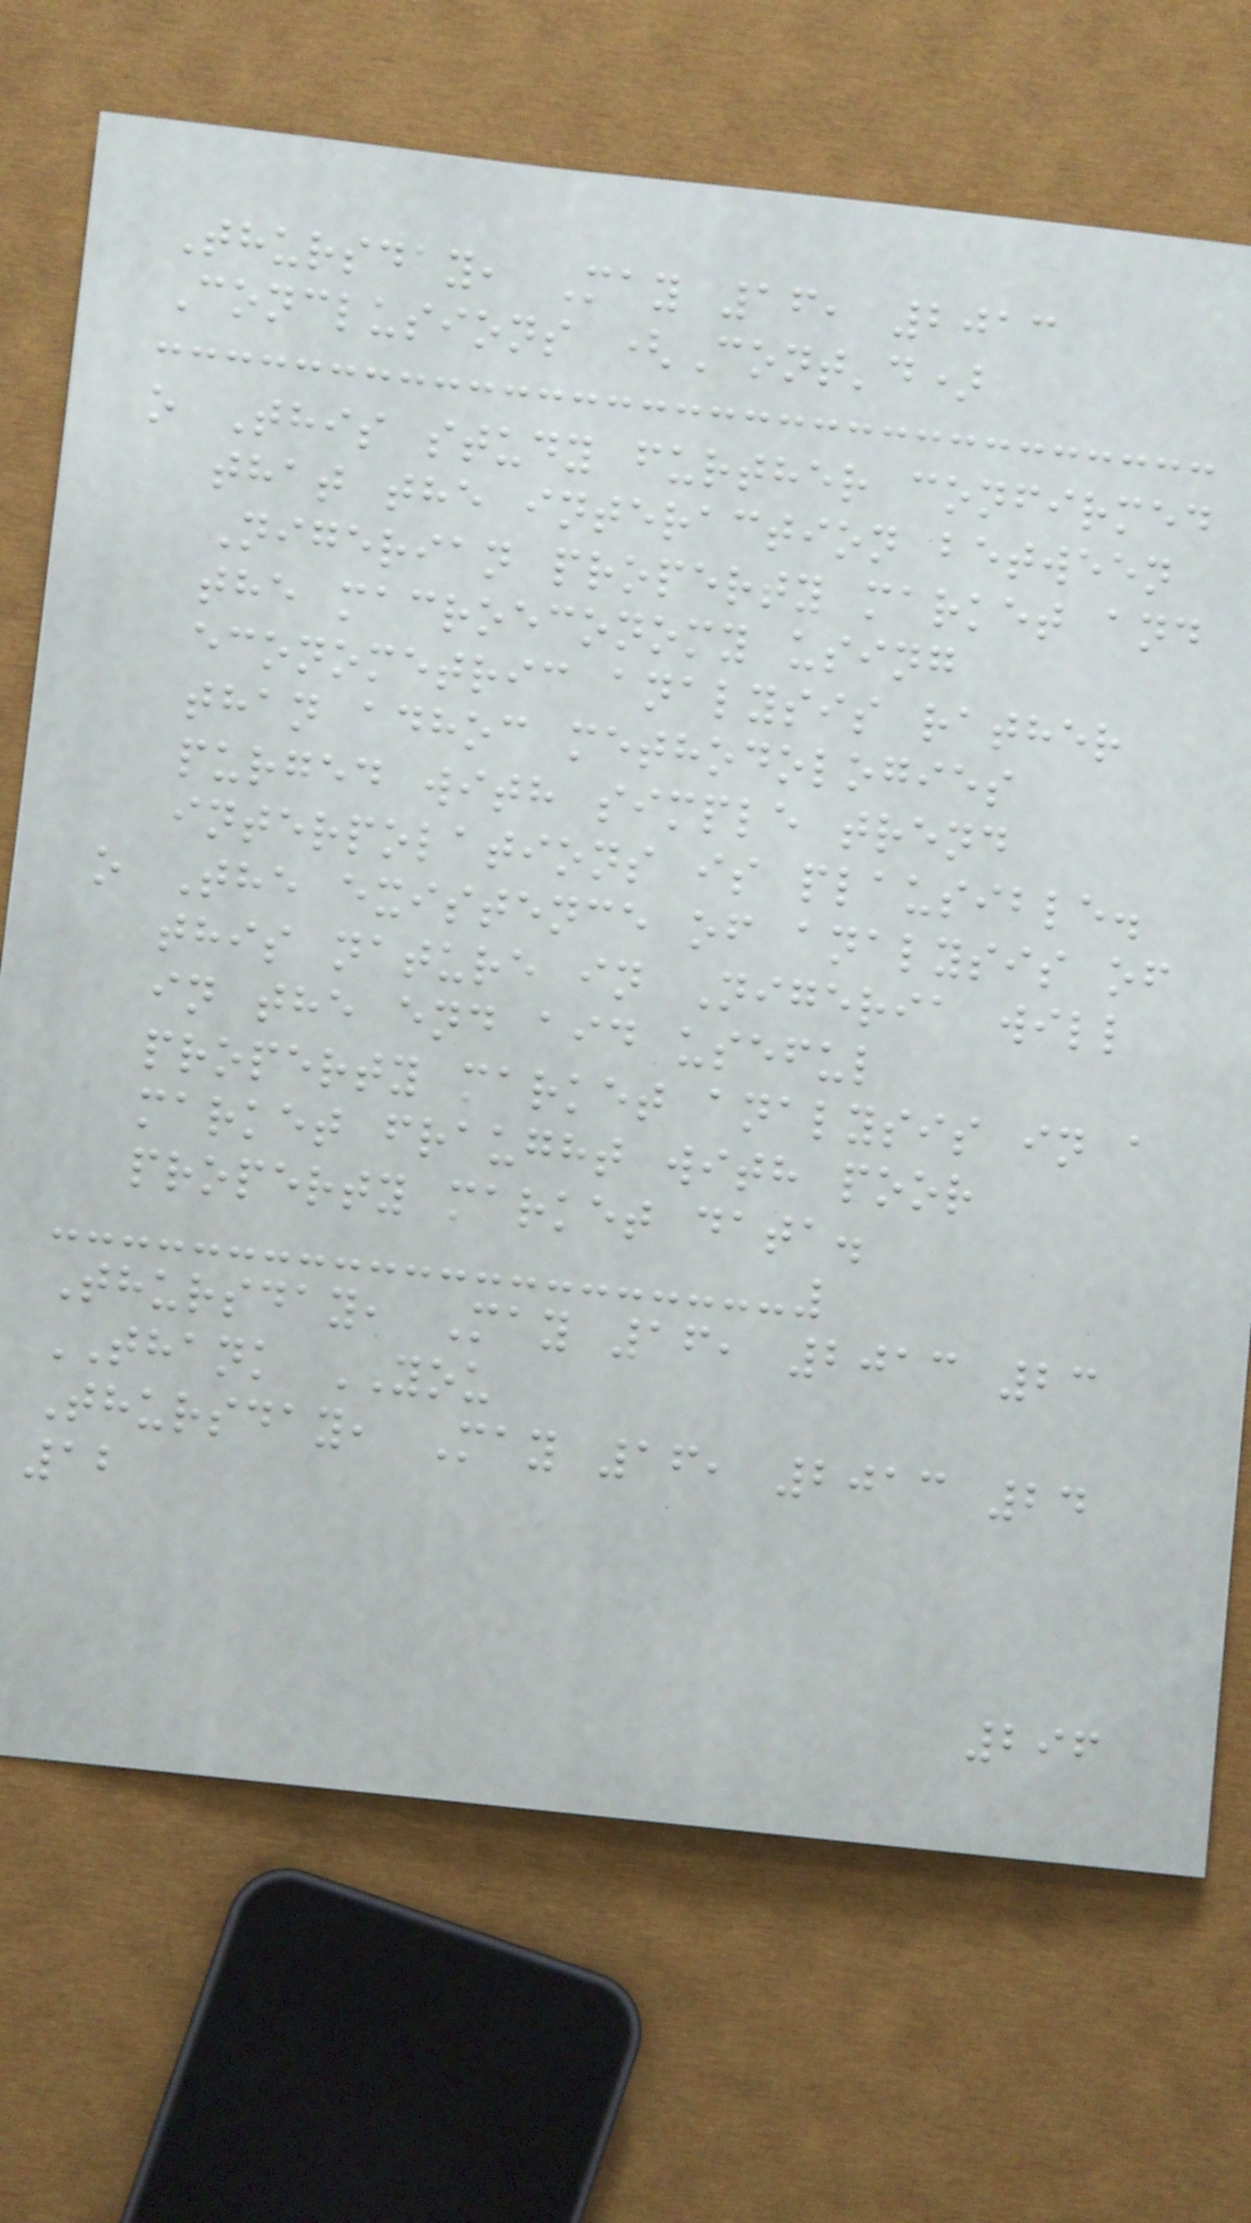Thursday, May 16, 2013
Conclusions (Cont'd)
o This study further confirmed
that the interaction between
Nigerian property market and
the macroeconomy using
econometric analysis rather
than adhoc methodologies
purged with simple trend
interpolations is plausible.
o The existence of analysis of
this nature in Nigeria will
in the end aid useful
property market analysis in a
market fraught with poor
property market data.
Thursday, May 16, 2013 23
THANK YOU
Thursday, May 16, 2013 24
12
296
